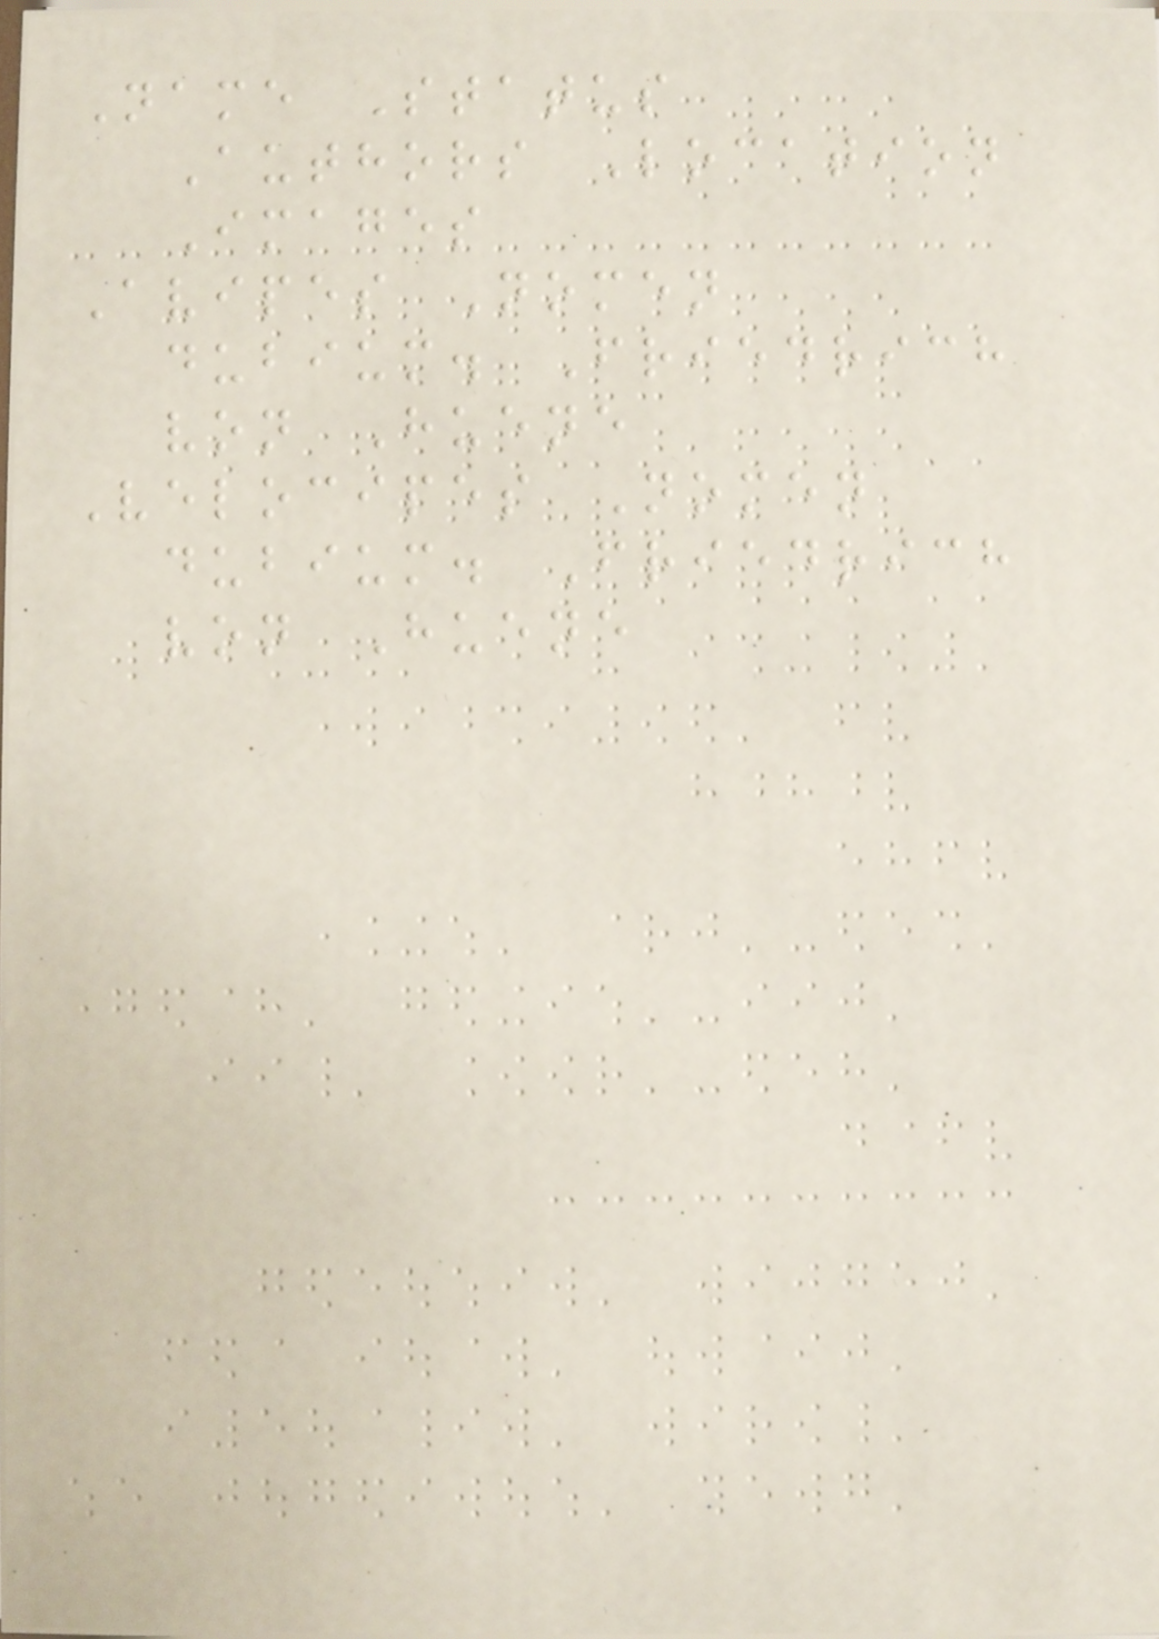Name Status
Authors Location
Images
Avipes Nomen
dubium. Friedrich
von Huene
Velocipes Nomen
dubium. Friedrich
von Huene
